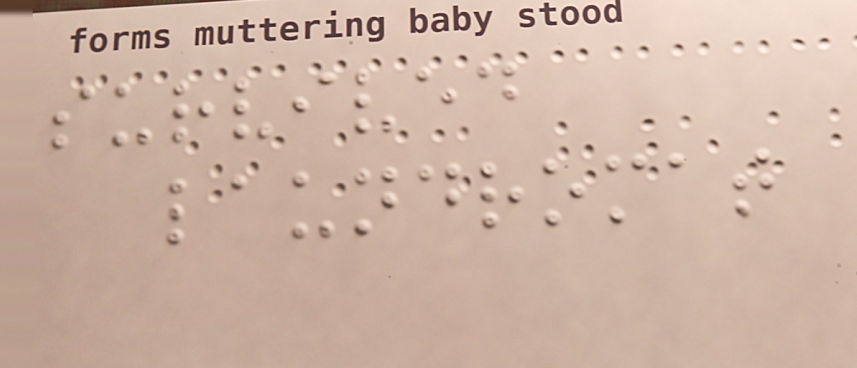survived
laundromat
